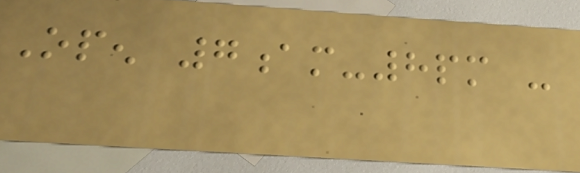Open 7am-8pm -
